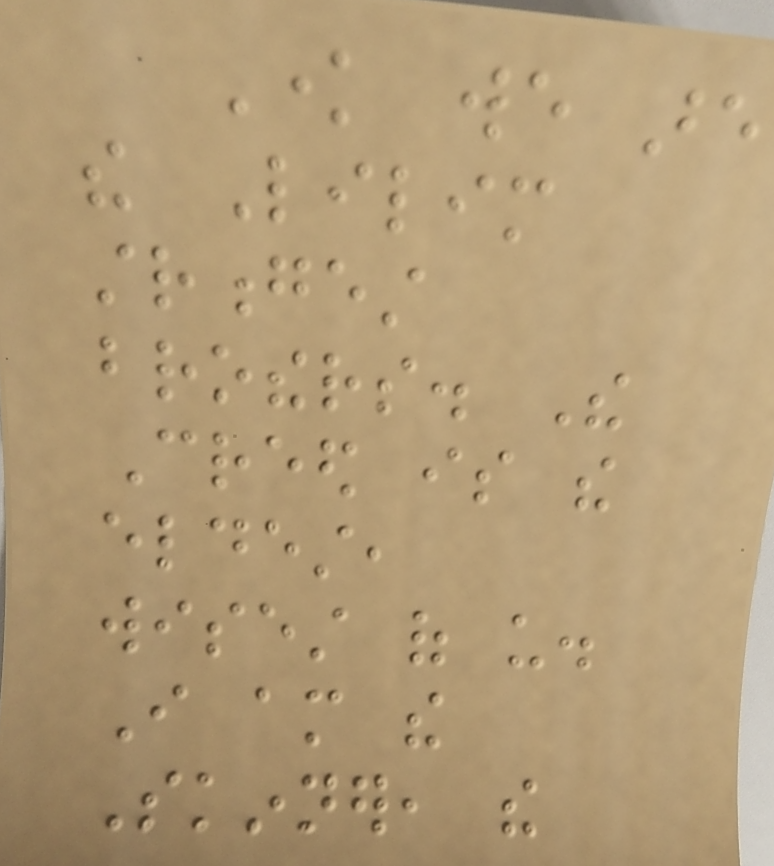Know we are
the Lilim
strongest
brothers. The
Creed is the
eldest,
wisest of us.
I am the
Skinner, the
